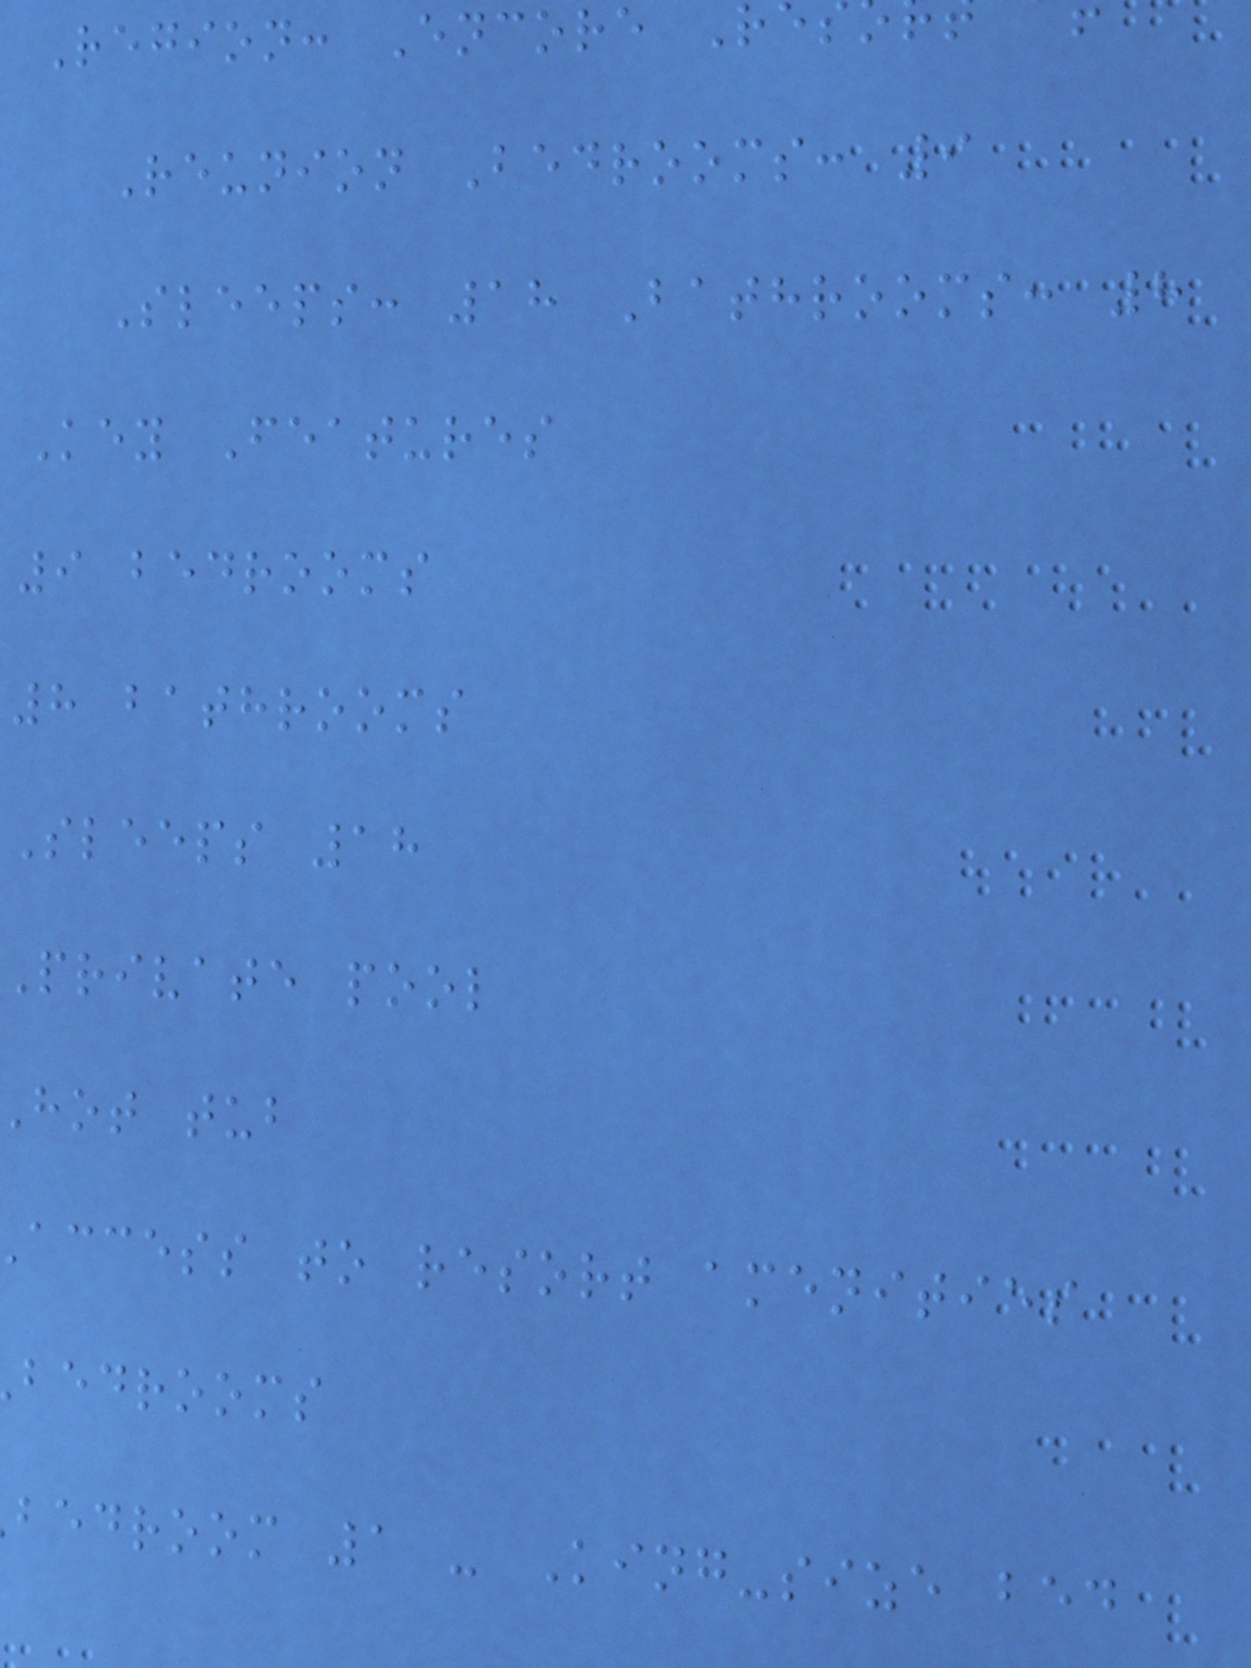Region: Encore R
Reunion Bedrooms: 9
Sleeps: 18 Bathrooms: 8
Key Features
9 bedrooms
8 bathrooms
Sleeps 18
Private pool
hot tub
access to resort amenities
bedrooms
bedroom 1 - King-size bed
